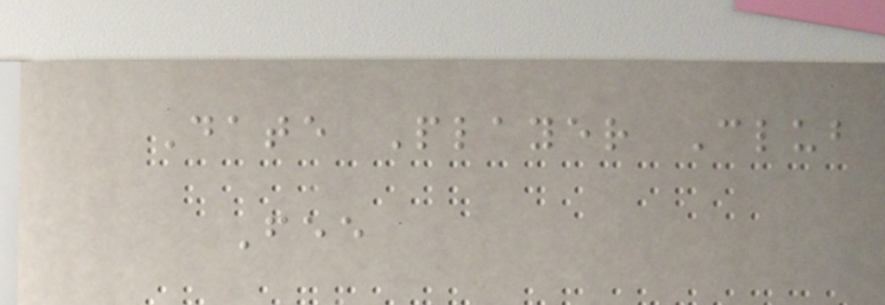Date Player Club
Fee
